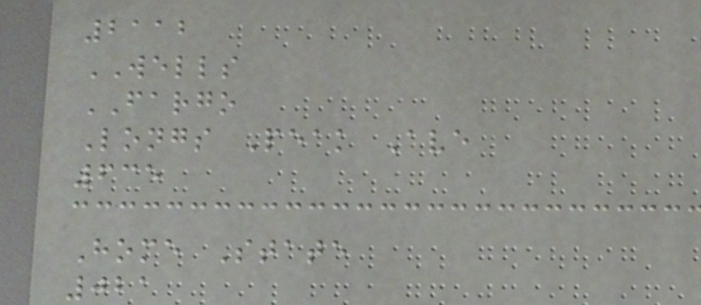2112
WELLS
FARGO
Longs Peak Ave
635
Home State
021
